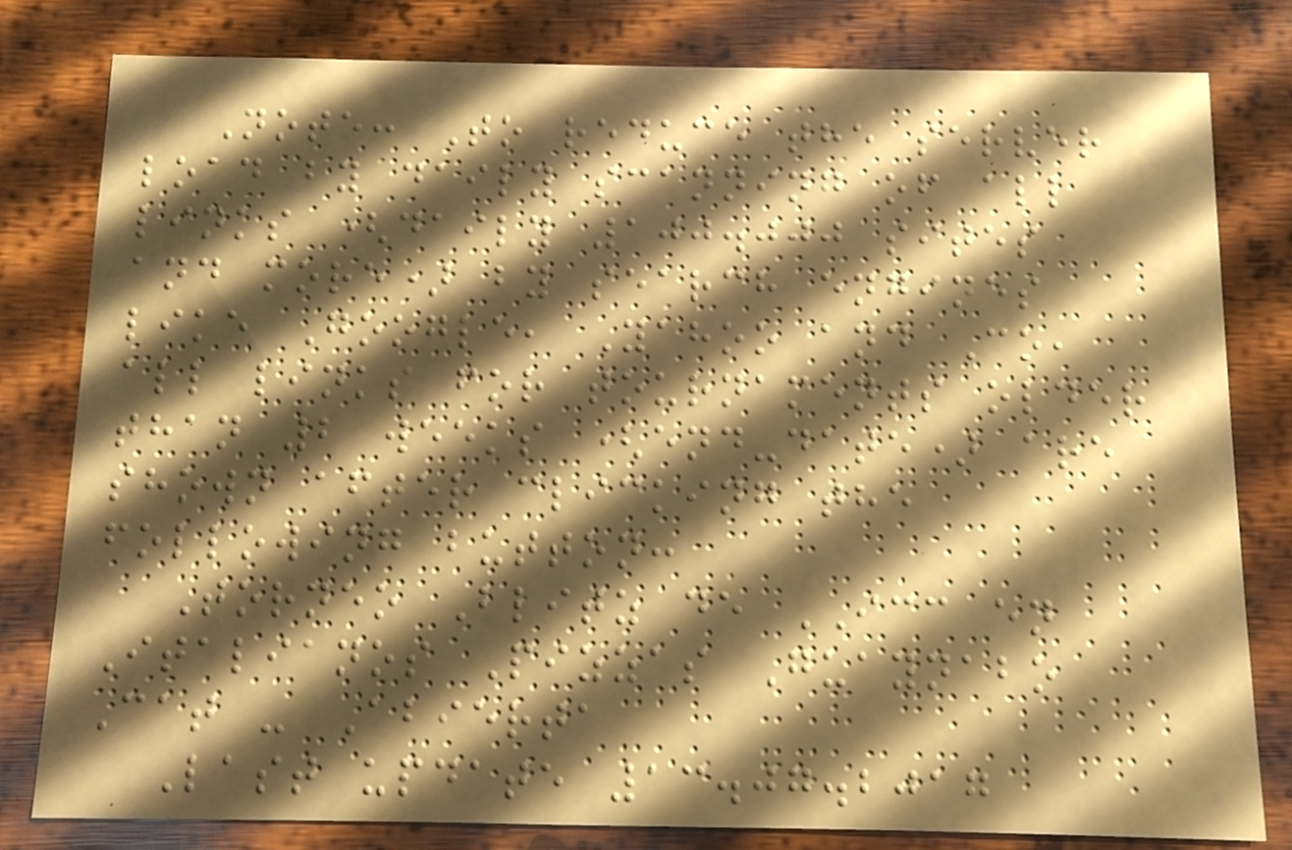Note: To reduce the server
load by daily scanning of all
links (daily 100.000 sites
and more) by search engines
like Google, Yahoo and Co,
all links for tournaments older
than 2 weeks (end-date) are
shown after clicking the
following button:
Torneo Blitz de ICC en
Italianos Pizzas Guaynabo
Cat - Abierta
Last update 13.07.2017
